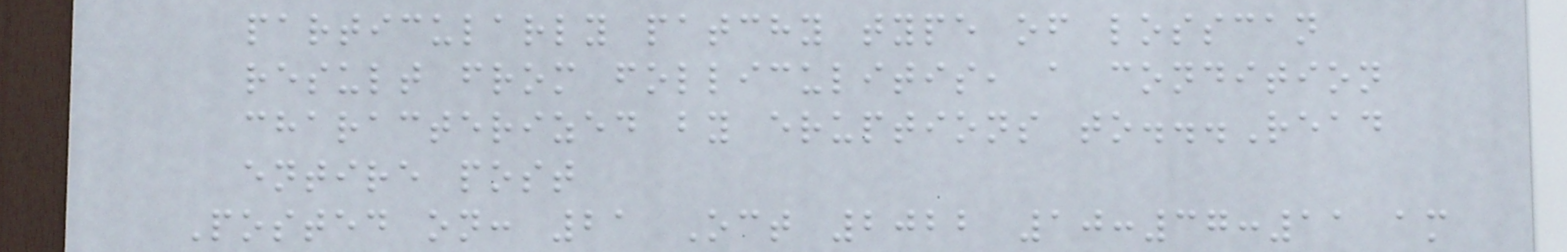particularly patchy type of losscan
result from folliculitis, a condition
characterized by eruptions to...Read
entire post
Posted on: 21 Oct 2022 10:37:11 am
